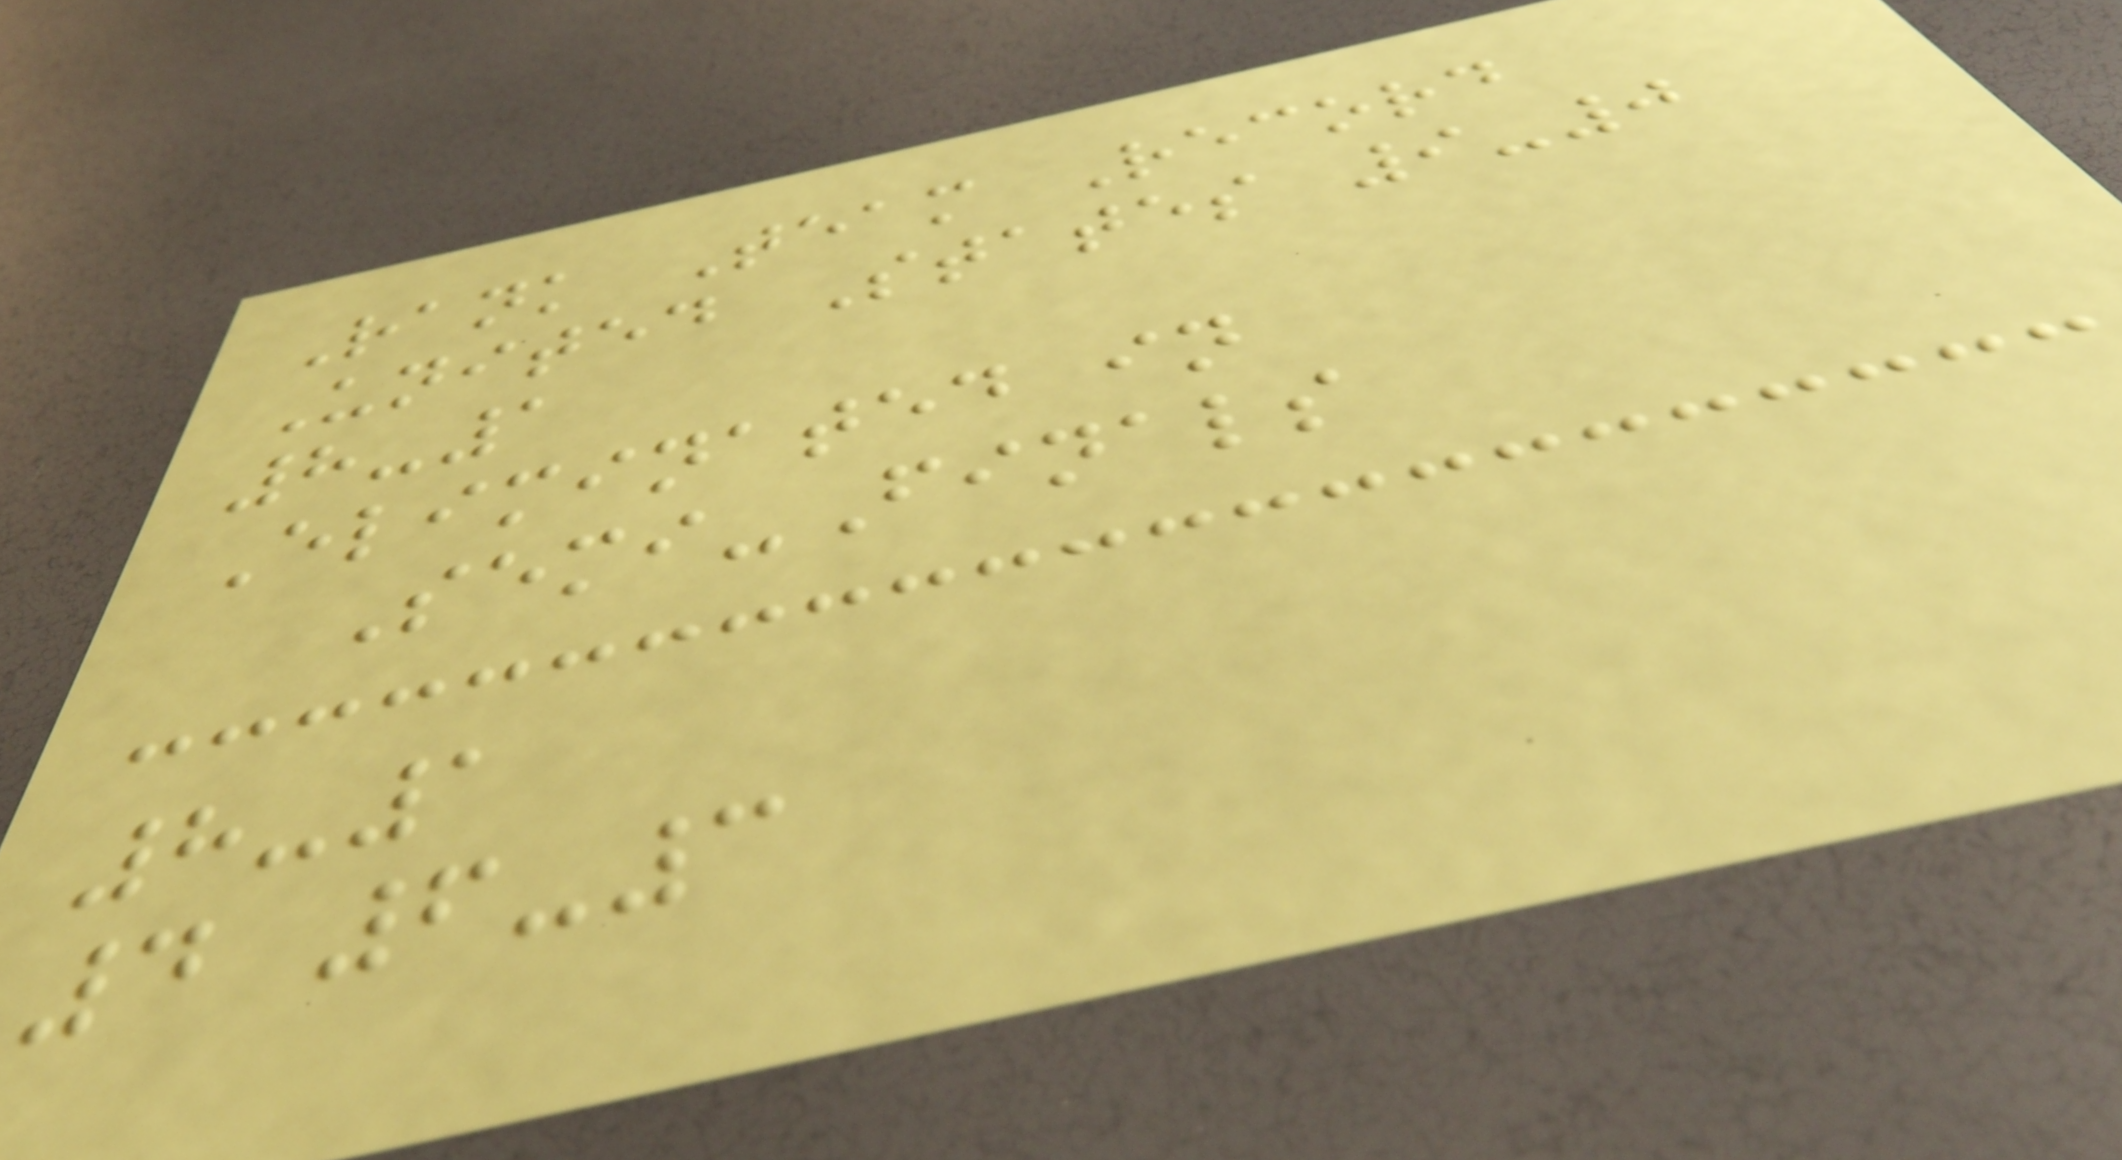Rank Team Record
United States 9-0
8-1
Eliminated in
Semi-Finals
8-1
4 6-3
